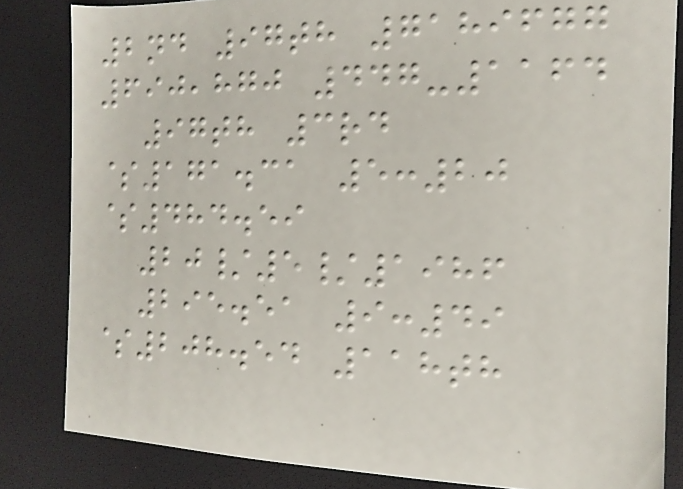2nd 97th 7189677
690,870 447-1164
97th 3rd
$171.31 5:20
$484.59
20/5/1986
295.51 9:49
$208.54 118th
